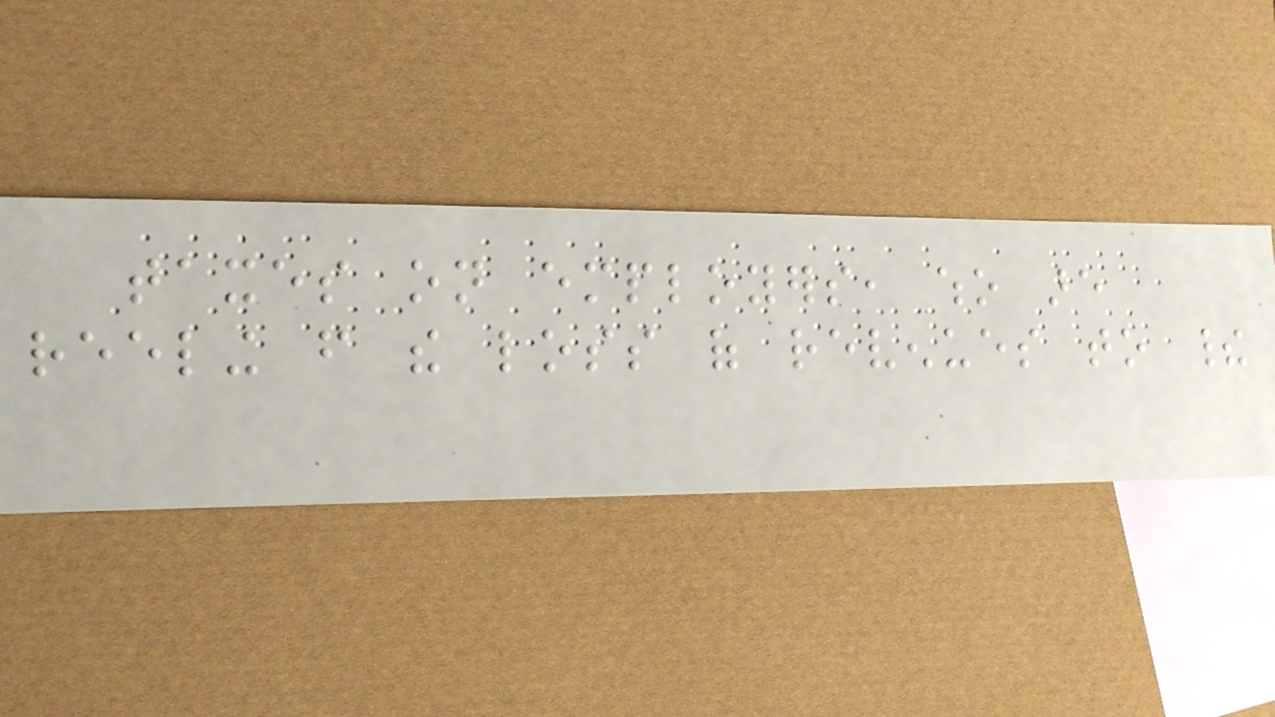taxes on employers, who are
reeling from the loss of revenues to their
